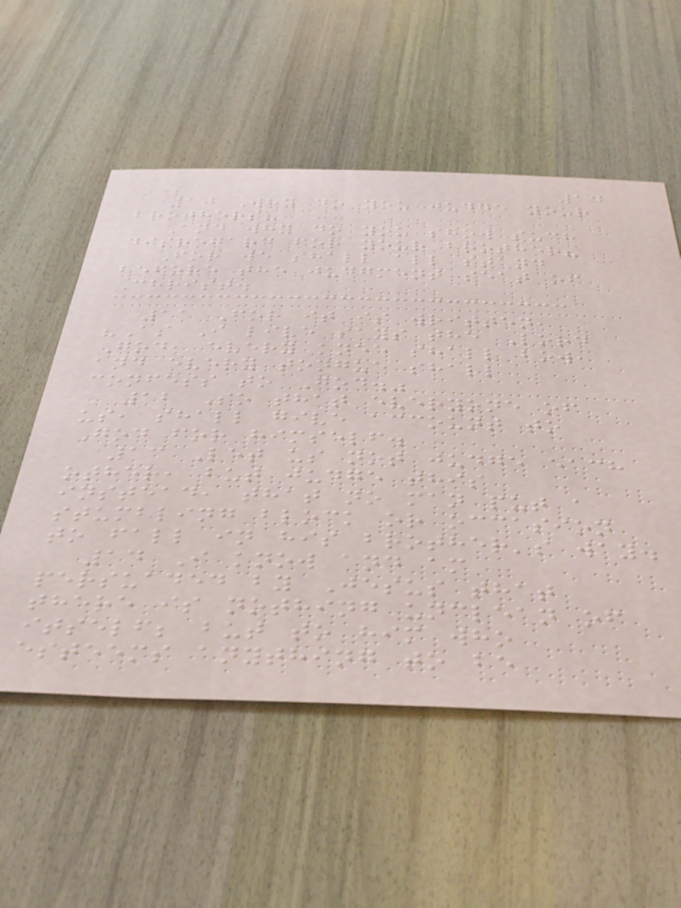14
10 Why do you judge your
brothers?
And why do you show such
disregard for your brother?
For we shall all stand
before the judgment seat of
Christ.
11 For it is written,
"As I live says the Lord
God, every knee shall bow,
and every tongue shall
confess to God."
12 So that everyone of
us, shall give account to
God for himself.
13 Let us not judge each
other, but judge this
instead, that no man put a
stumbling block or occasion
to fall in his brother's way.
14 I know and am
persuaded by Jesus that
there is nothing unclean of
itself; but to him who
esteems anything to be
